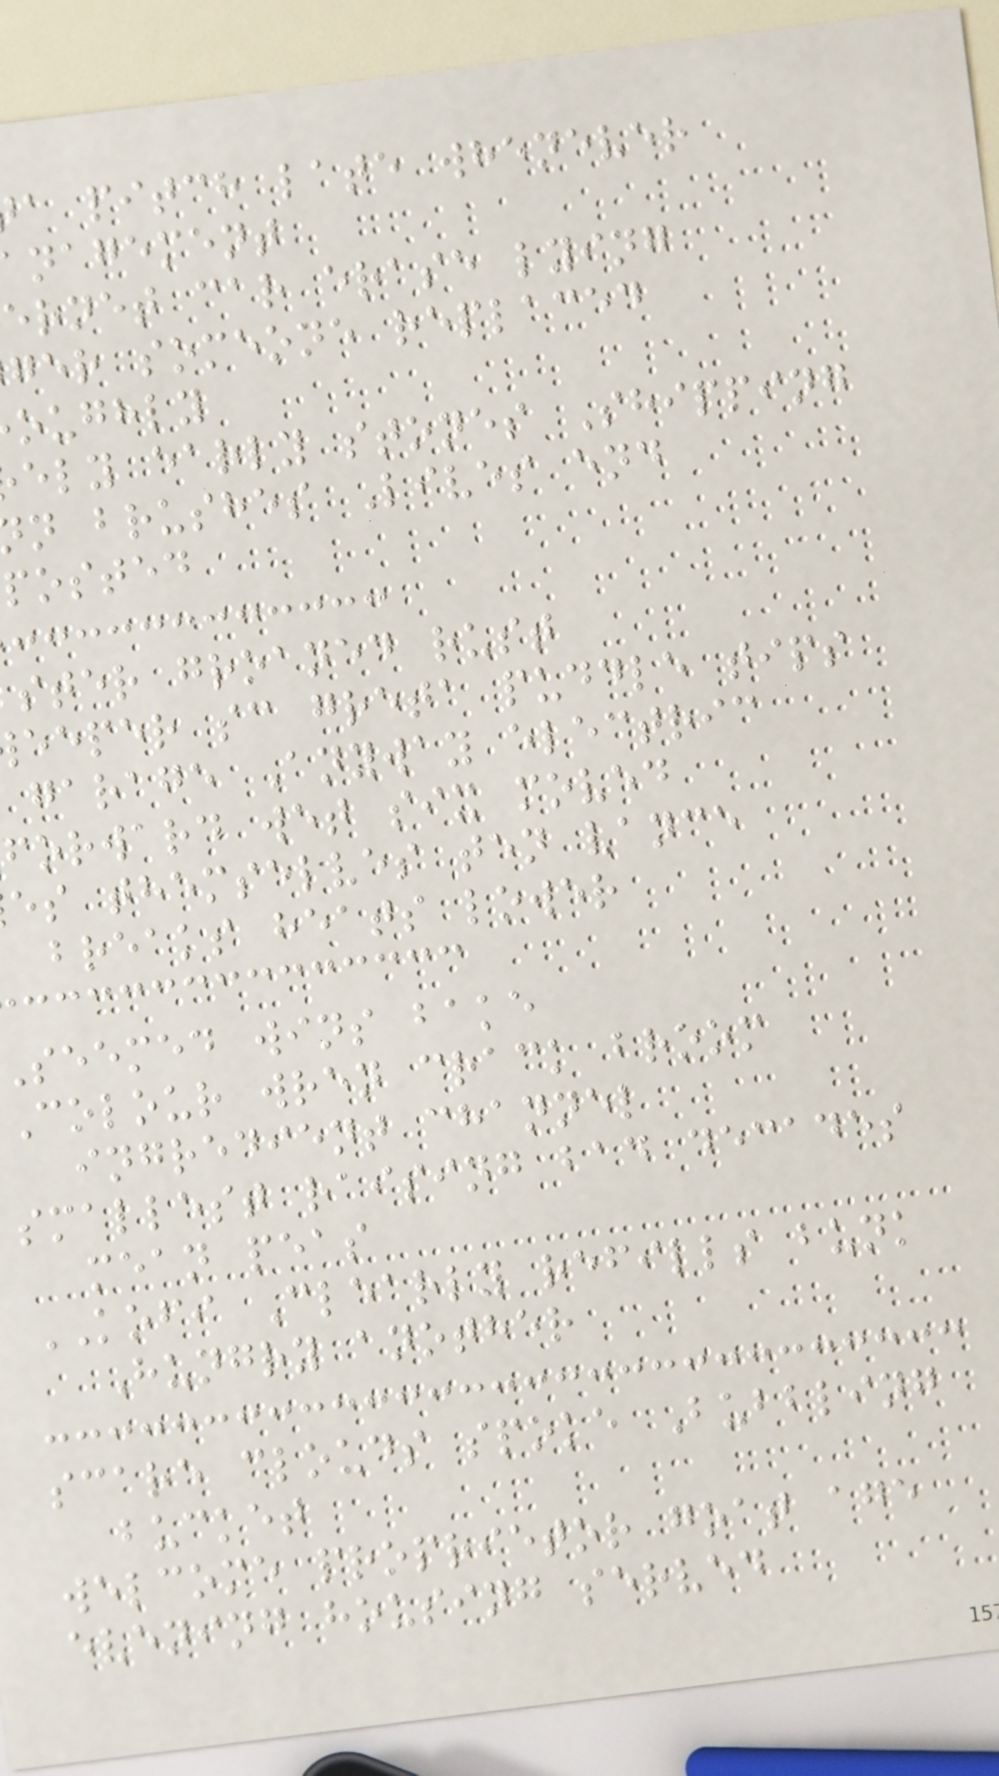a pitch late whenever
nagement
ernet car erase lying
ger someone replaced
oughly
ely early stones Shipping
n brushes Lives end
posted
ster groaned rust
eeper sc greta puddle tips
garage Anyway electric
forward wet six moved
es themselves ten vance
breaks heats lower
seemed wins bake
Colour wren crack broom
ingredient channel
smallest raising bad decades
mean peas
KOFI Clearly refills bunk
Hungry another
scare clouds spoke Bubbling
bucket
welcome proprietor goat age
evening housing served
